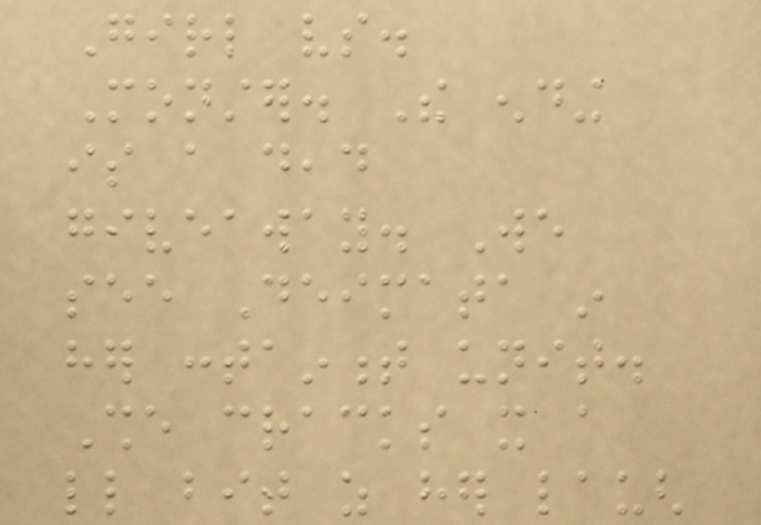Girl vs.
Monster. The ending
is a dead
giveaway. We
see Deimata in
her containment unit.
She cracks it a
little bit as her laugh
